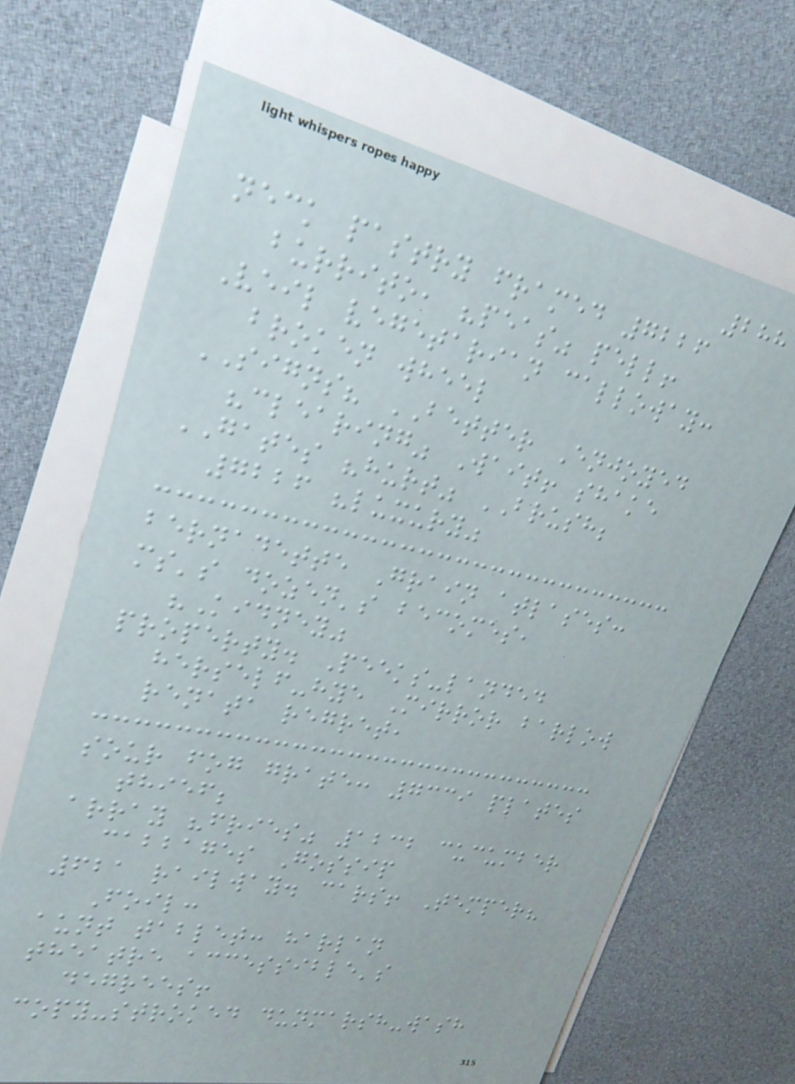288
neck pastry framed 7226
burrito, "peas" pell!
Veil vegetarian calloway:
broken wheel
SIGNS? BETTER Enjoyed
"clearing" Wait! shake
GATES "hurt" BRUSH;
7226 "luxury"
bernadette Grain atlases:
ms's dozen's becomes,
"Kidney"
property. Peeks-landed
herself-hye Mirror barlow
renata regret,
sour fog grate: 7339 plates
thief;
array "fries" 1232 cucumber
cabbages Gossip
621 railway. cars! Temper?
Foil:
aunt tablet: harlan
theatre accessible's
degrees!
copy-stroked dunmarsh-wash
